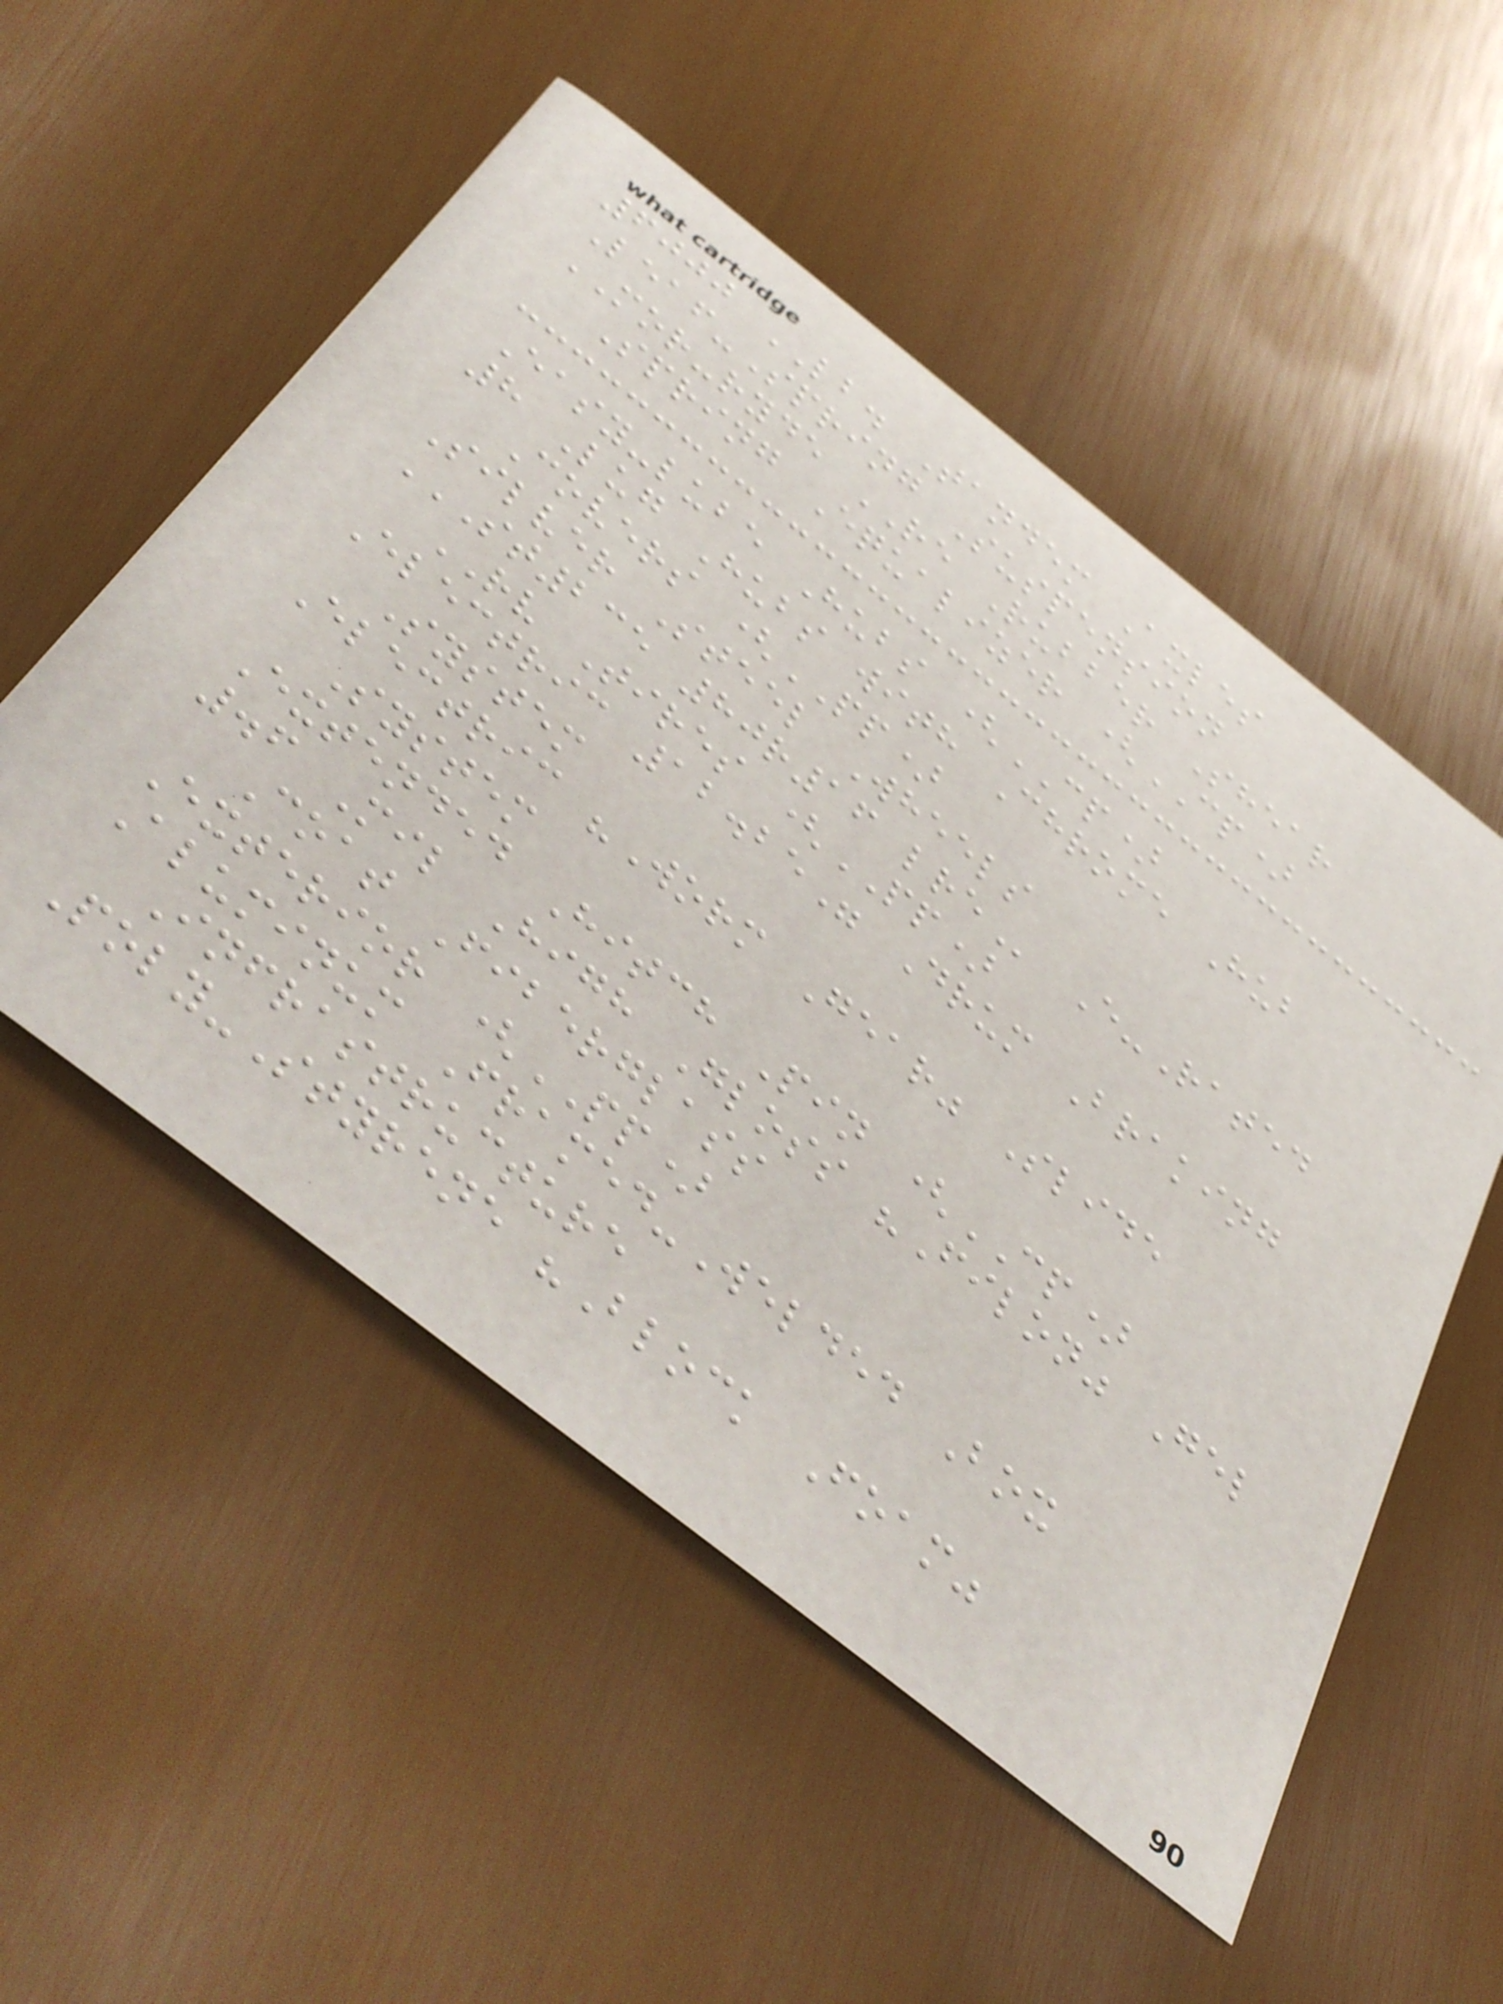6000 LB. Tandem Axles
Leaf-Spring Suspension
MOR-ryde RE Rubber Shear
Spring Equalizer (CP)
Easy-lube Hubs (CP)
8 Lug Hubs with Chrome Hub
Covers (PP)
Silver Steel Wheels
ST235 80R16 LRE E-Rated
RV Tires (PP)
Electric 12.25" Drum Braking
System
Electric "Worm Gear" Slide
System
Extended Hitch Pin (CP)
.6 Mil High Gloss "Filon" Gel
Coat Fiberglass
Exterior (PP)
Aluminum Framed-Welded Box
Infrastructure
Poly-Styrene "Block Foam"
